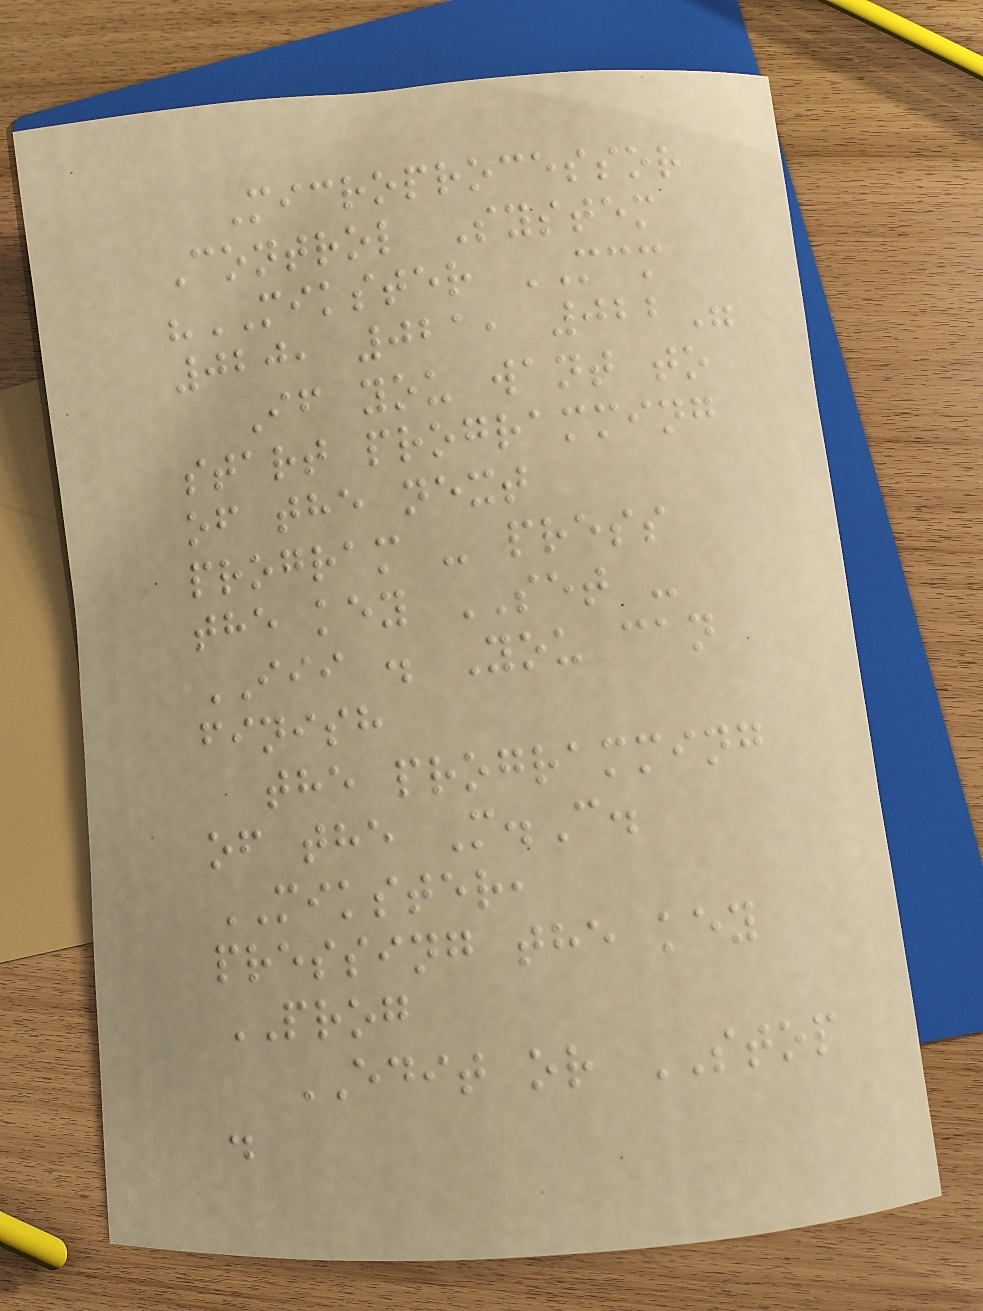Microprocessor
Control System
"MIKSTER MCM
020, 021, 022"
If you want to
start programming
of the next
program - press
the key SET -
III . You can
finish
the programming
of the M.C.
MIKSTER,
pressing the key
PROG
EDIT or STOP
.
